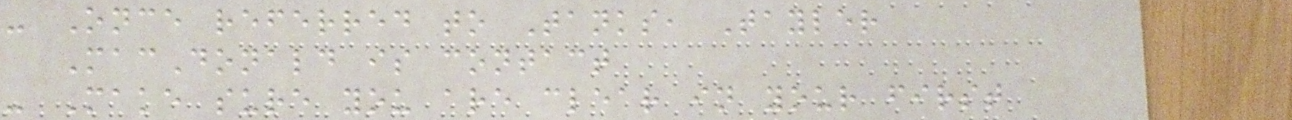- Once referred to Tanks, Tayler
MacDonald is contact
- Make sure you are clear in your first
